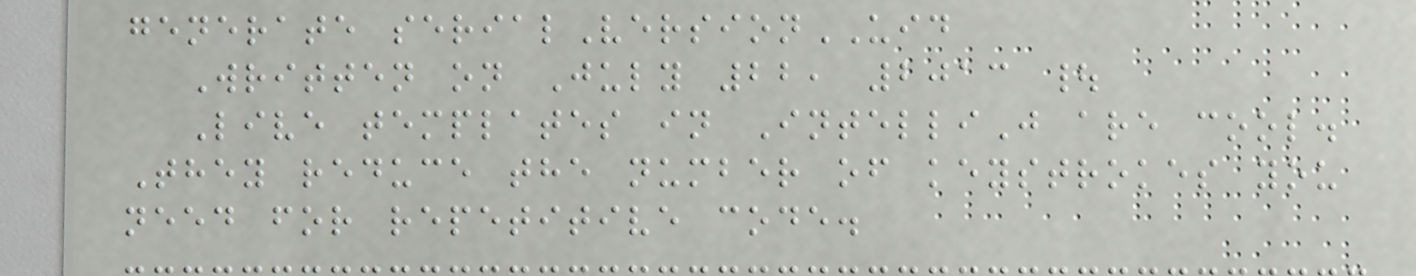generate serialVersionUID
Written on July 22, 2013 |
Live templates in IntelliJ are cool.
They reduce the number of keystrokes you
need for repetitive code.
